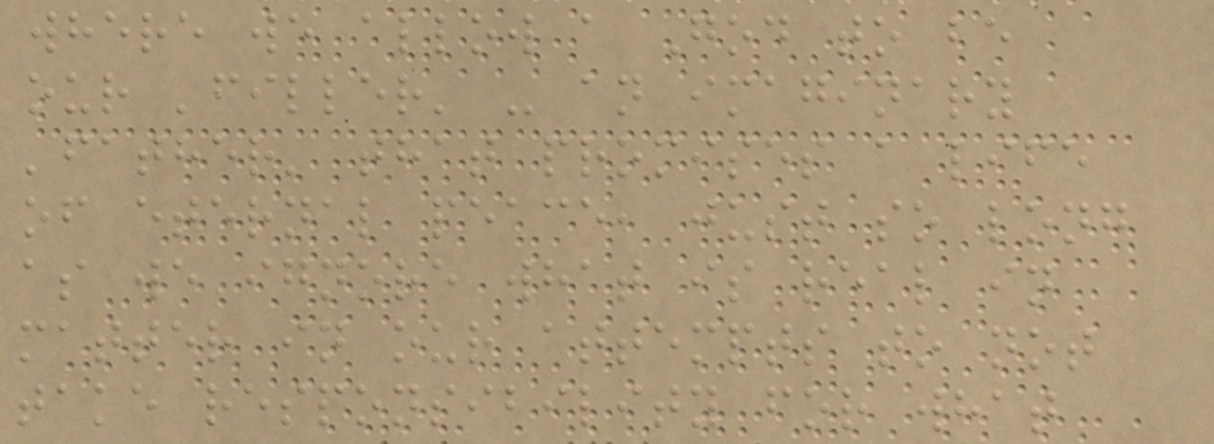where we allow a God to be
our 'filler' - an imaginary
'father' that promises a life
of eternal peace, just so long
as we ignore what is real in
matter in our attempts to not
take responsibility for what
